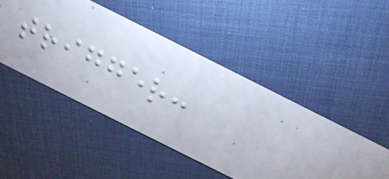trigger:
